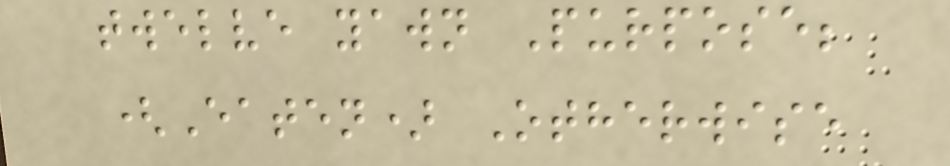twelve yawn Purpose;
(Eaten) Otherwise
